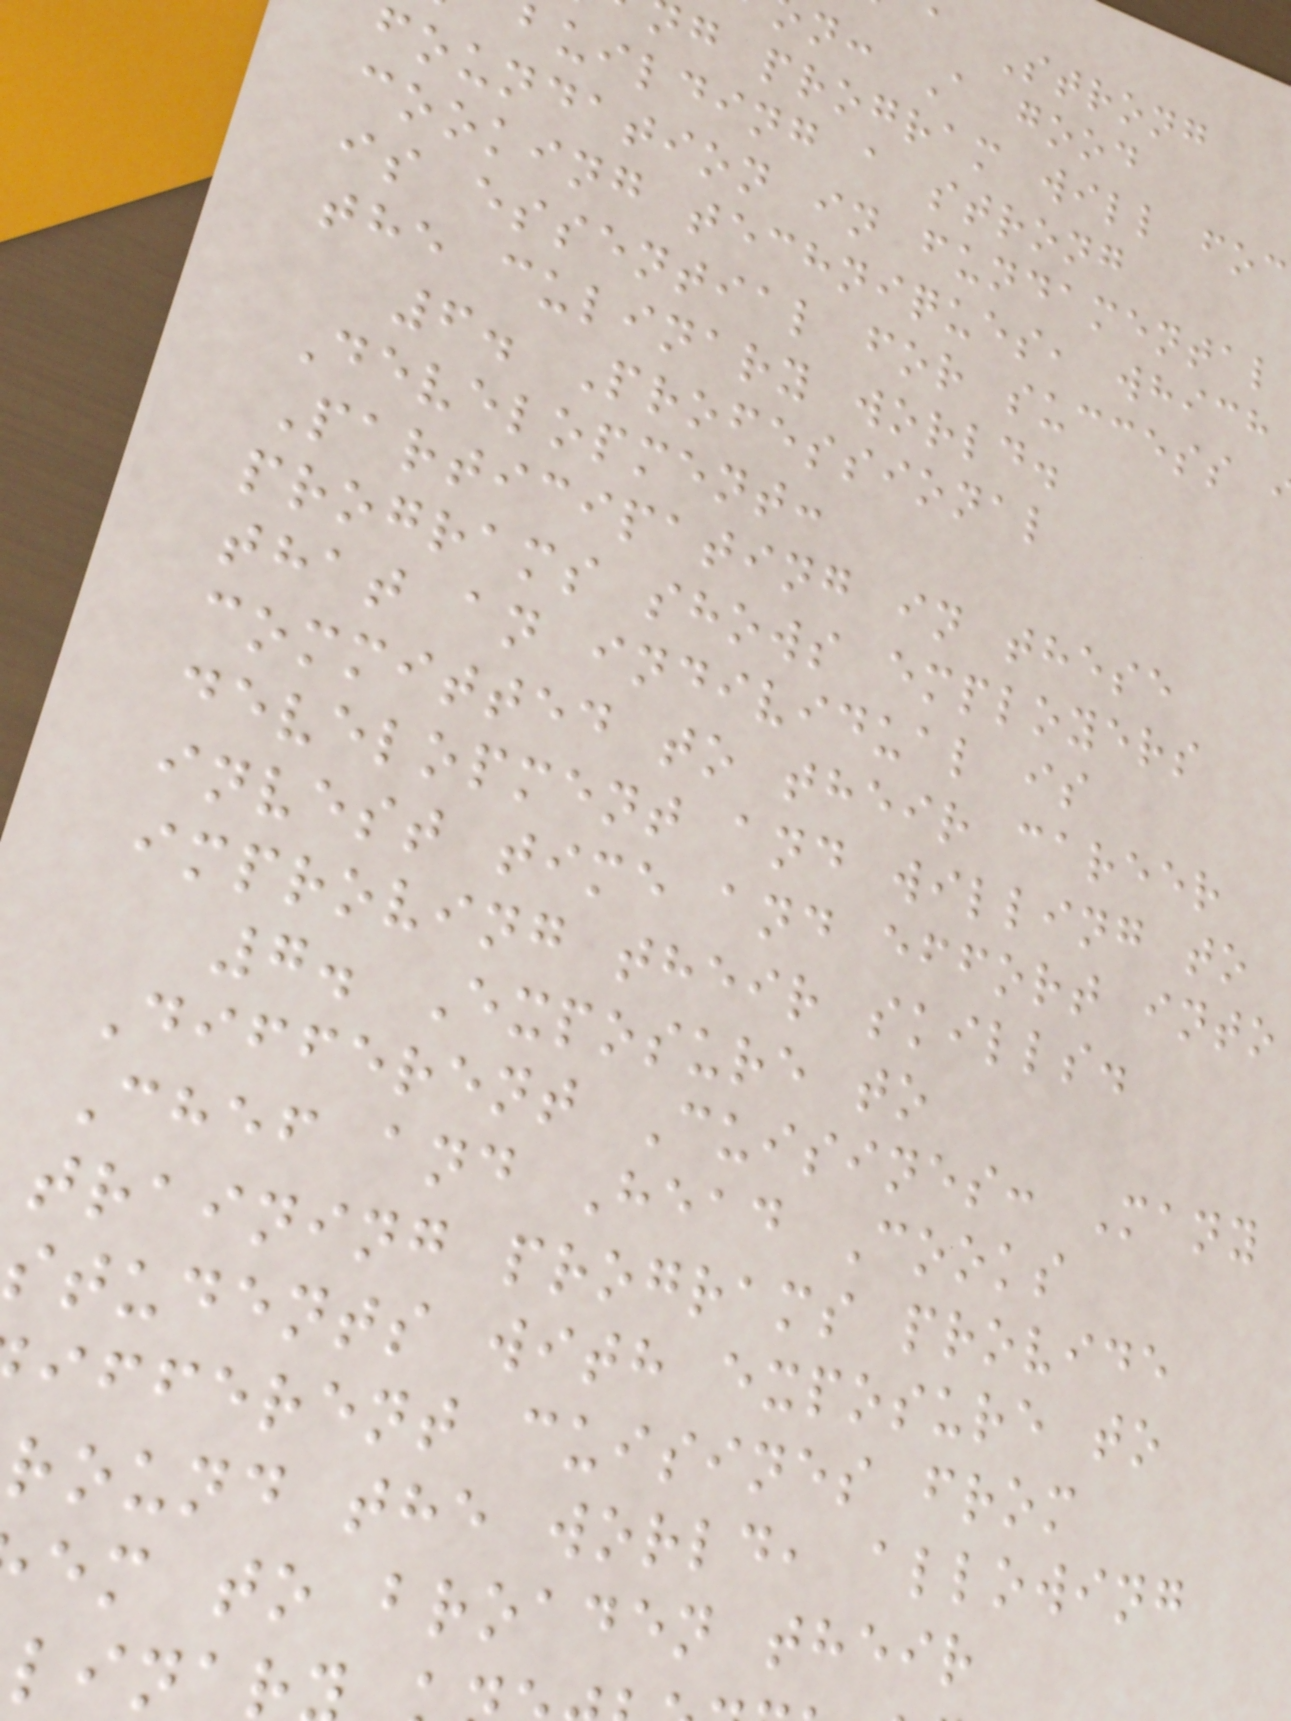a Strong
n: A good
g program will foc
building a strong
foundation in fundamental
cooking techniques, which
is essential for success
the culinary world.
6. Professional
Development:
Participating in these
programs shows employers
that an individual is
committed to their career
development and willing to
invest time and effort into
improving their skills.
7. Exposure to
Different Cuisines: Many
Chef and Head Cooks
training programs provide
students with exposure to
ifferent cuisines from
round the world, allowing
em to broaden their
